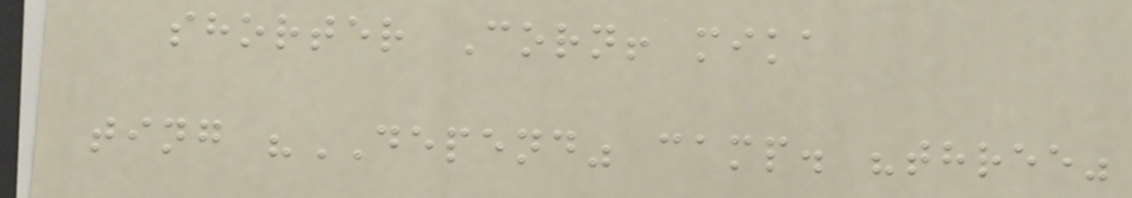shorter Corn! mika
ting "DEPEND" camp. "three"
